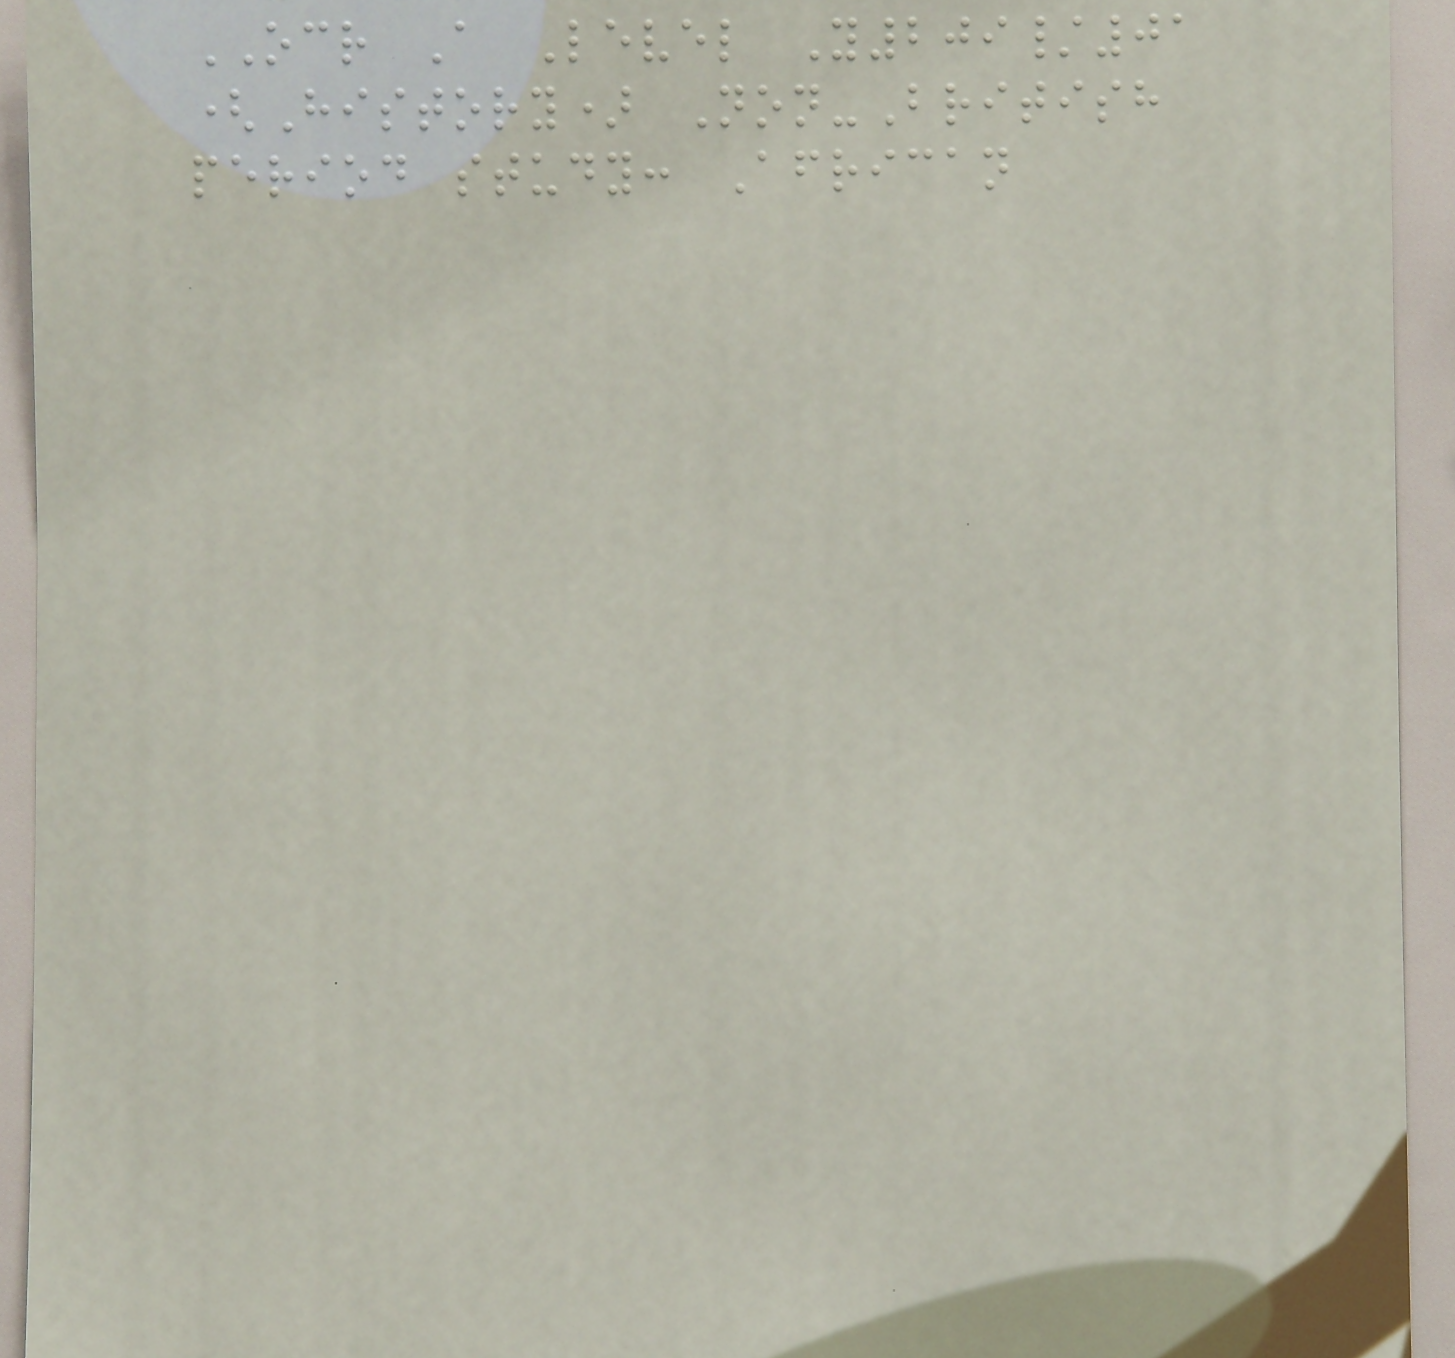OCR A Level Y209/01
(History) Non-British
period study: African
